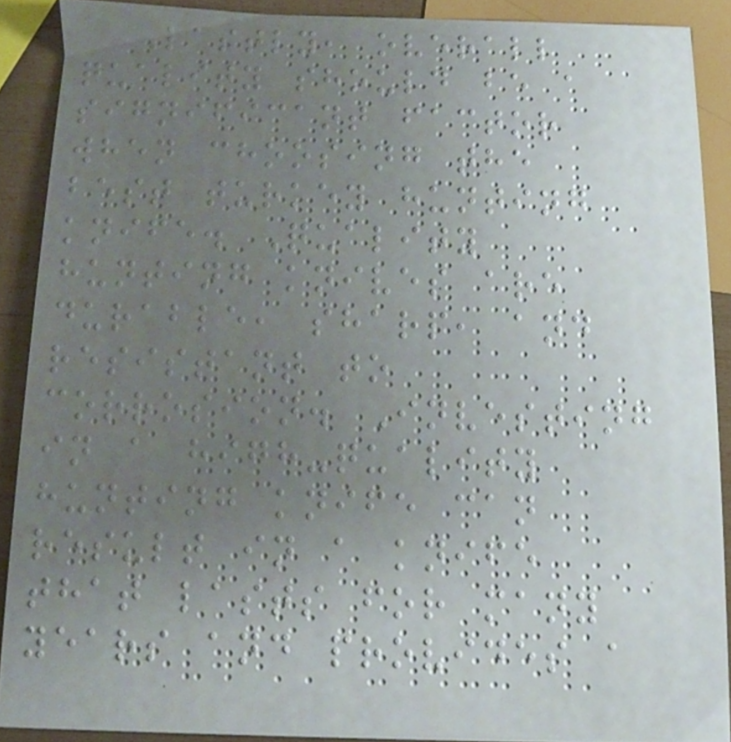Lastly, overall
quality should be a
significant factor
when choosing the
best turkey hunting
knife. Quality
hunting knives are
durable, sharp, and
resistant to
corrosion. Investing
in a high-quality
hunting knife can
result in a knife
that lasts for many
years and provides a
